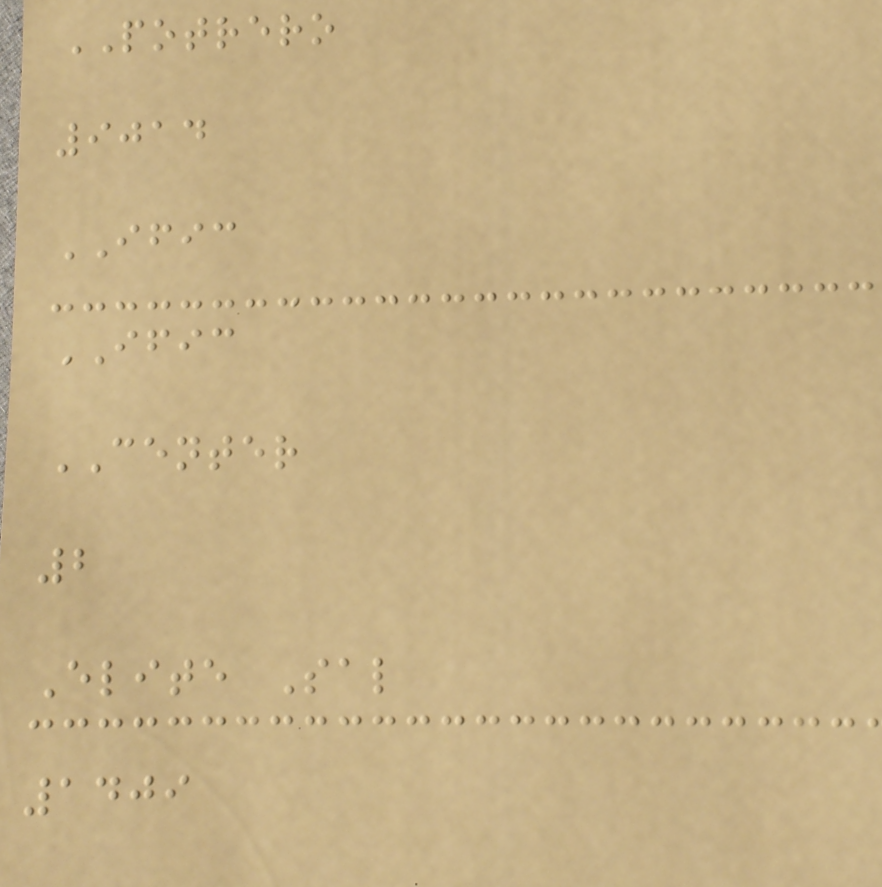POTRERO
9014
IFIC
IFIC
CENTER
2
Elite Sal
1409
